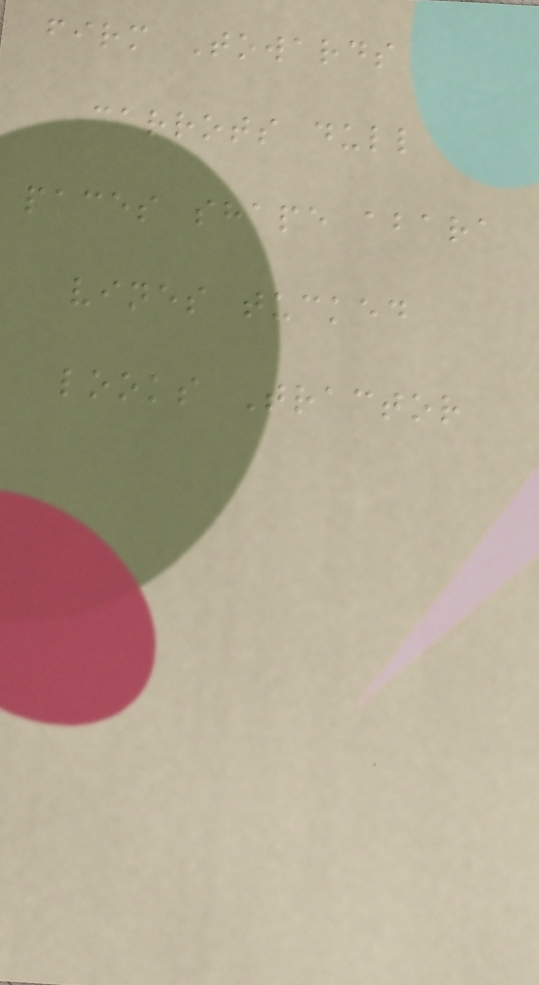firm Towards
carrots dull
paces shape abara
vines tucked
looks Tractor
